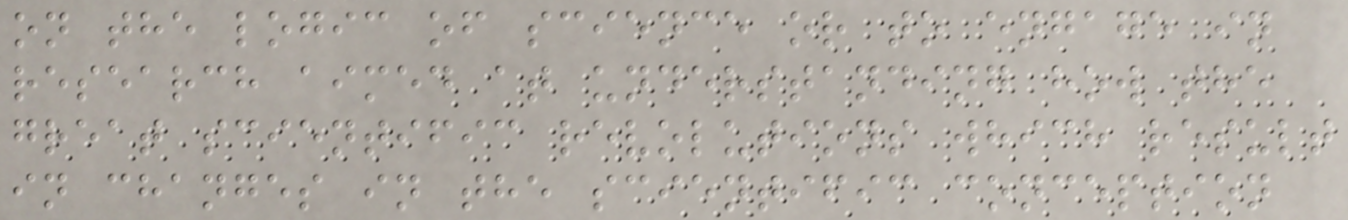on the logic of science or to engage in
research aimed at understanding how the
great scientific revolutions which result
in changes in the scientific conception
